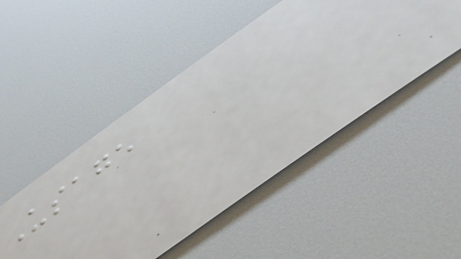Usage
